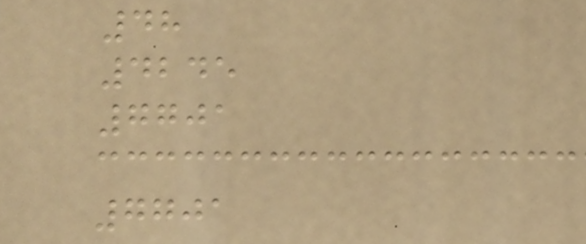48
4245
7701
7701
